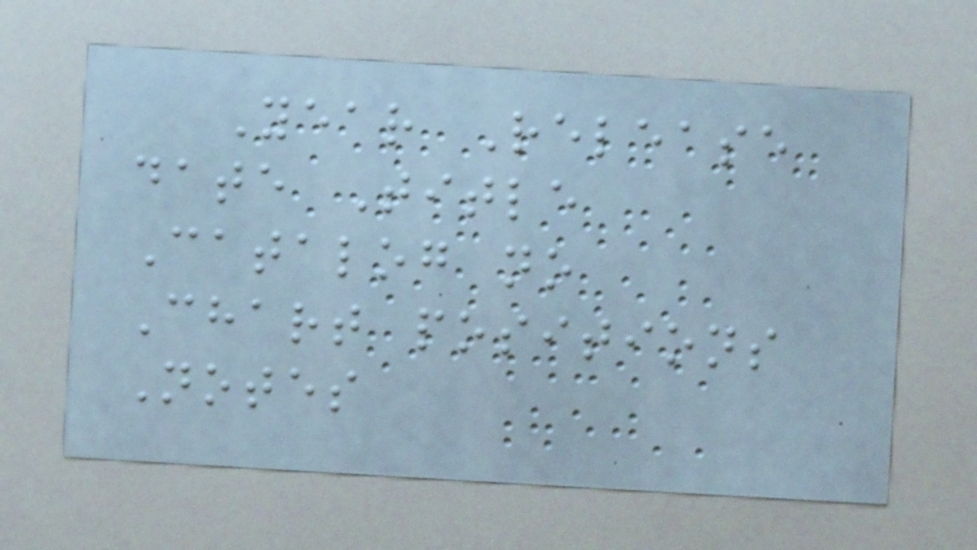Year Release
date Title
Catalog no
Chart positions
Notes
